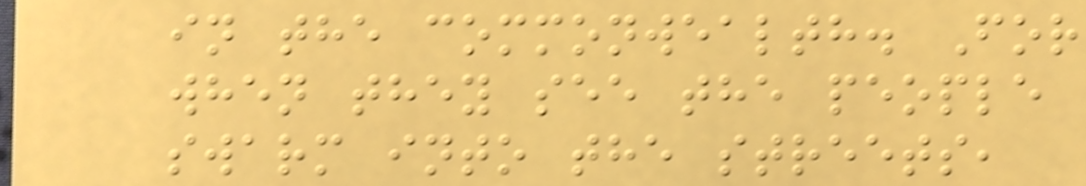in the commonwealth. For
when they see the people
swarm into the streets,
